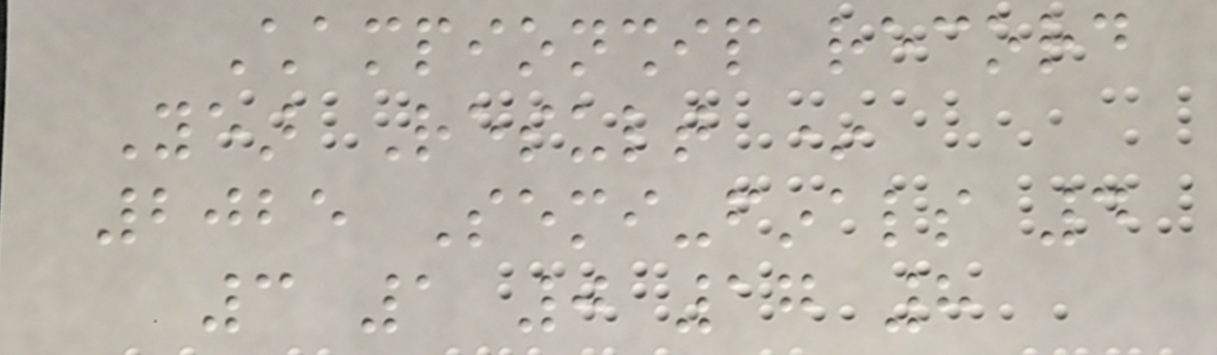Championship record
Year Result *
2025 Semi-finals 4
3 1 0 17 8
